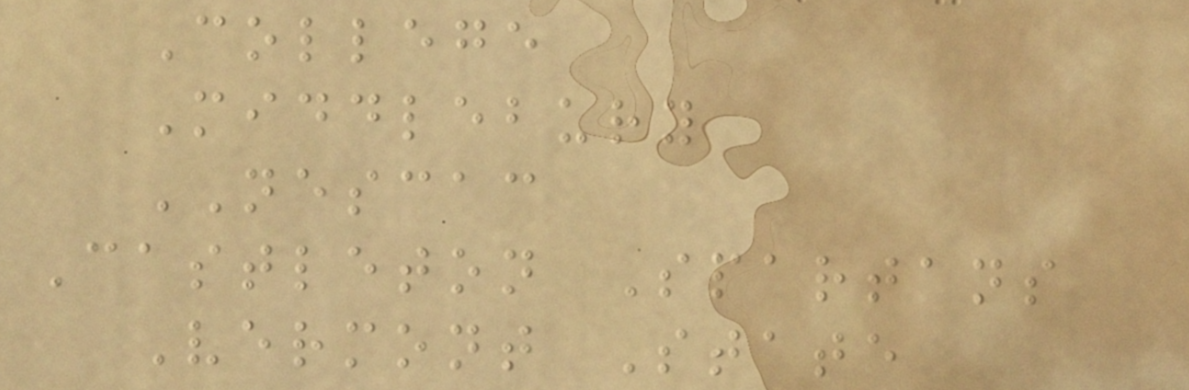College
Middlebury
NESCAC
Castleton Spartans
Vermont State
